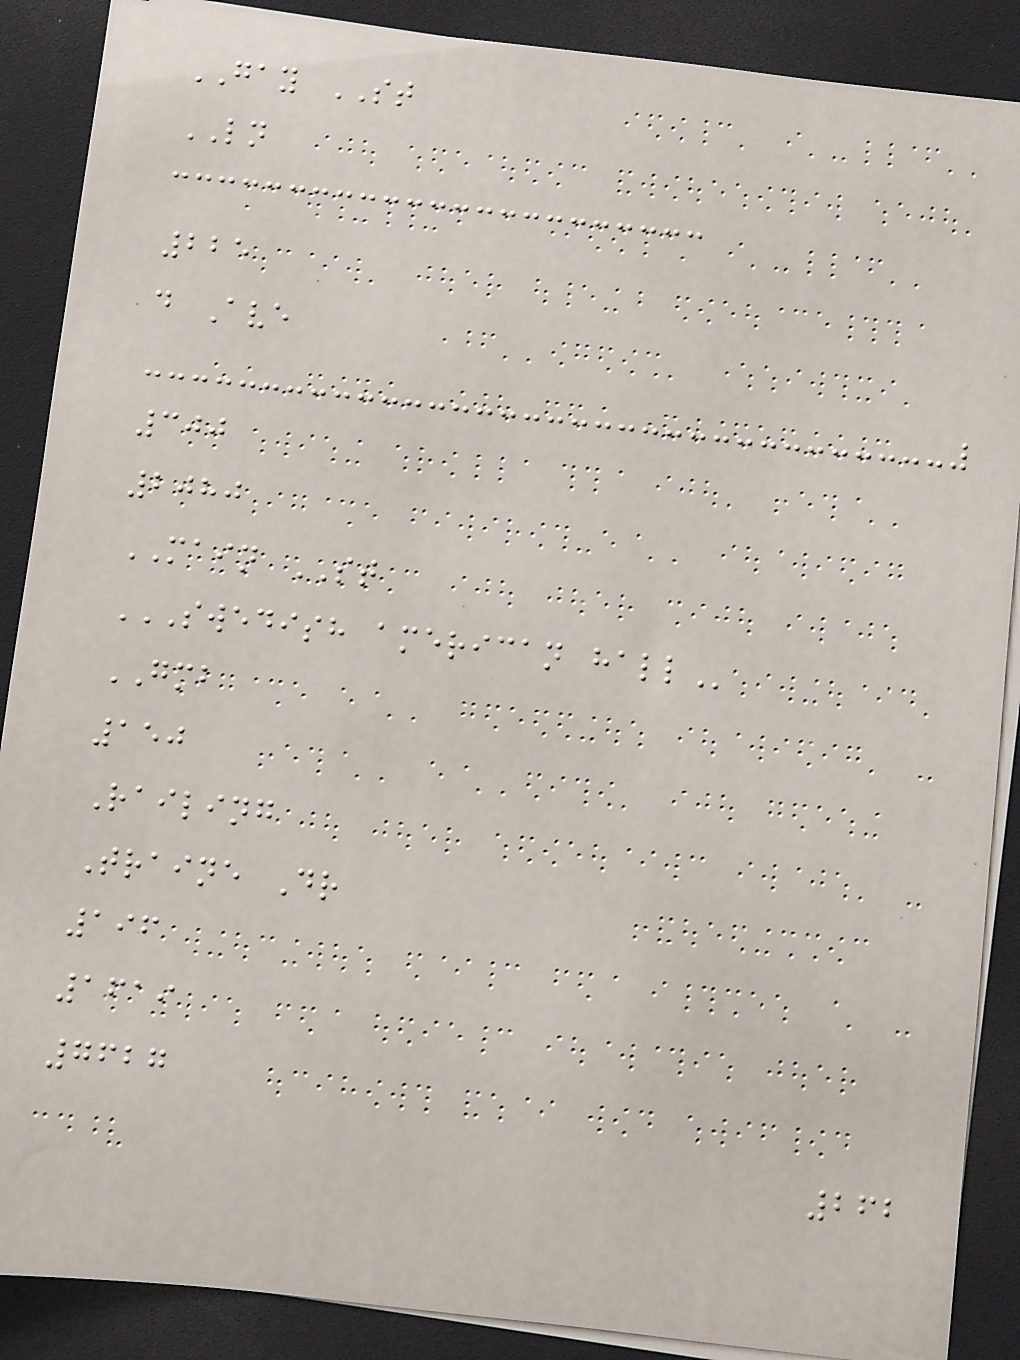GAY ST
LN
225
d Ave
300
2080
MAIN ST
SWEDISH AMERICAN HALL
GMB
150
Railing
Traine Dr
196
1619
7627
262
